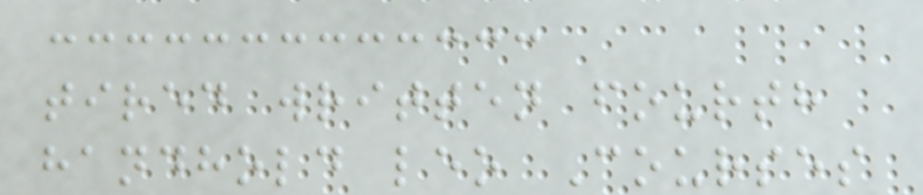tired written fourth
handhold leo Courses
